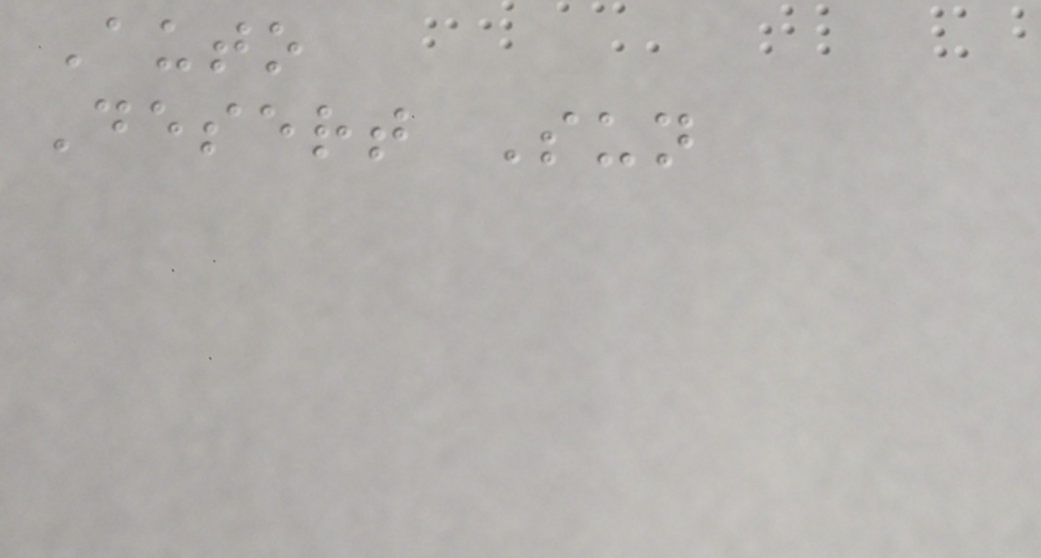Auto
Desert Sun
